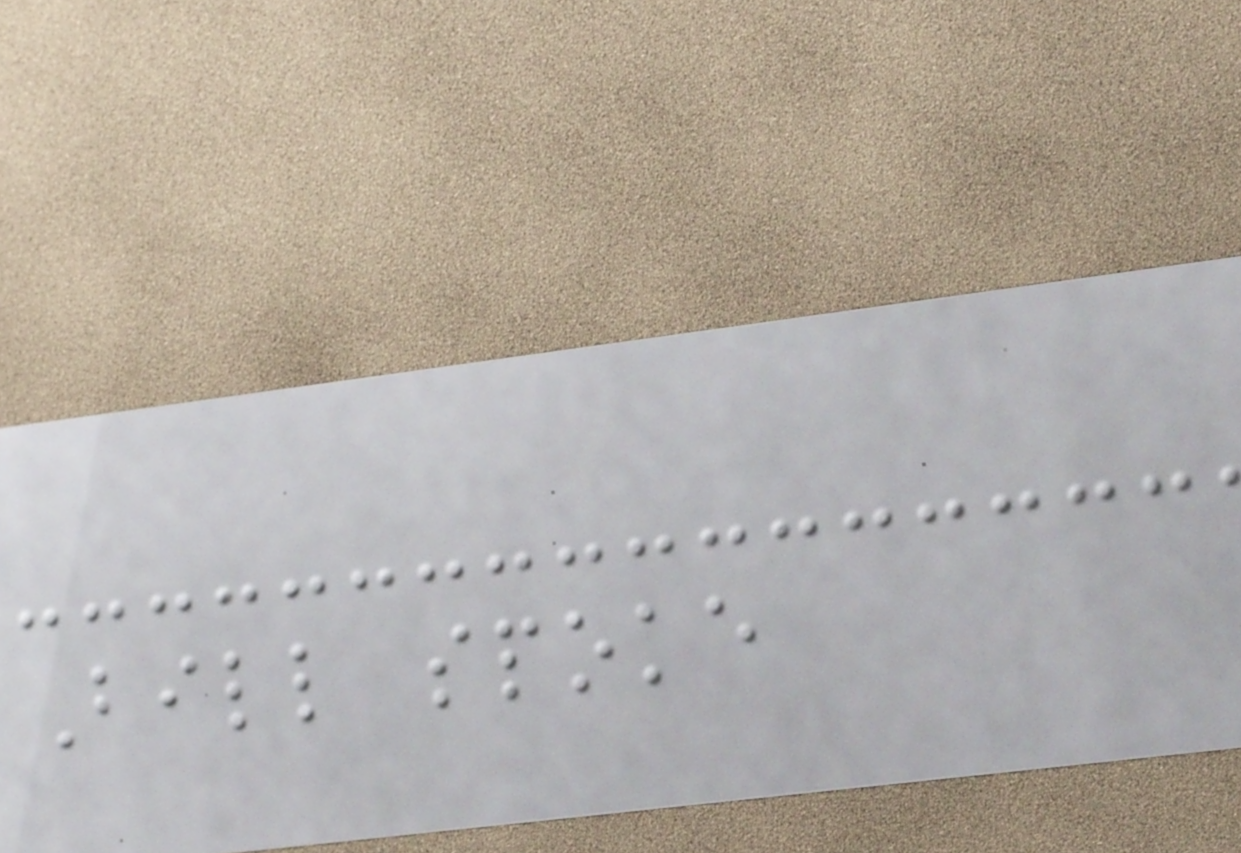Bill spoke
